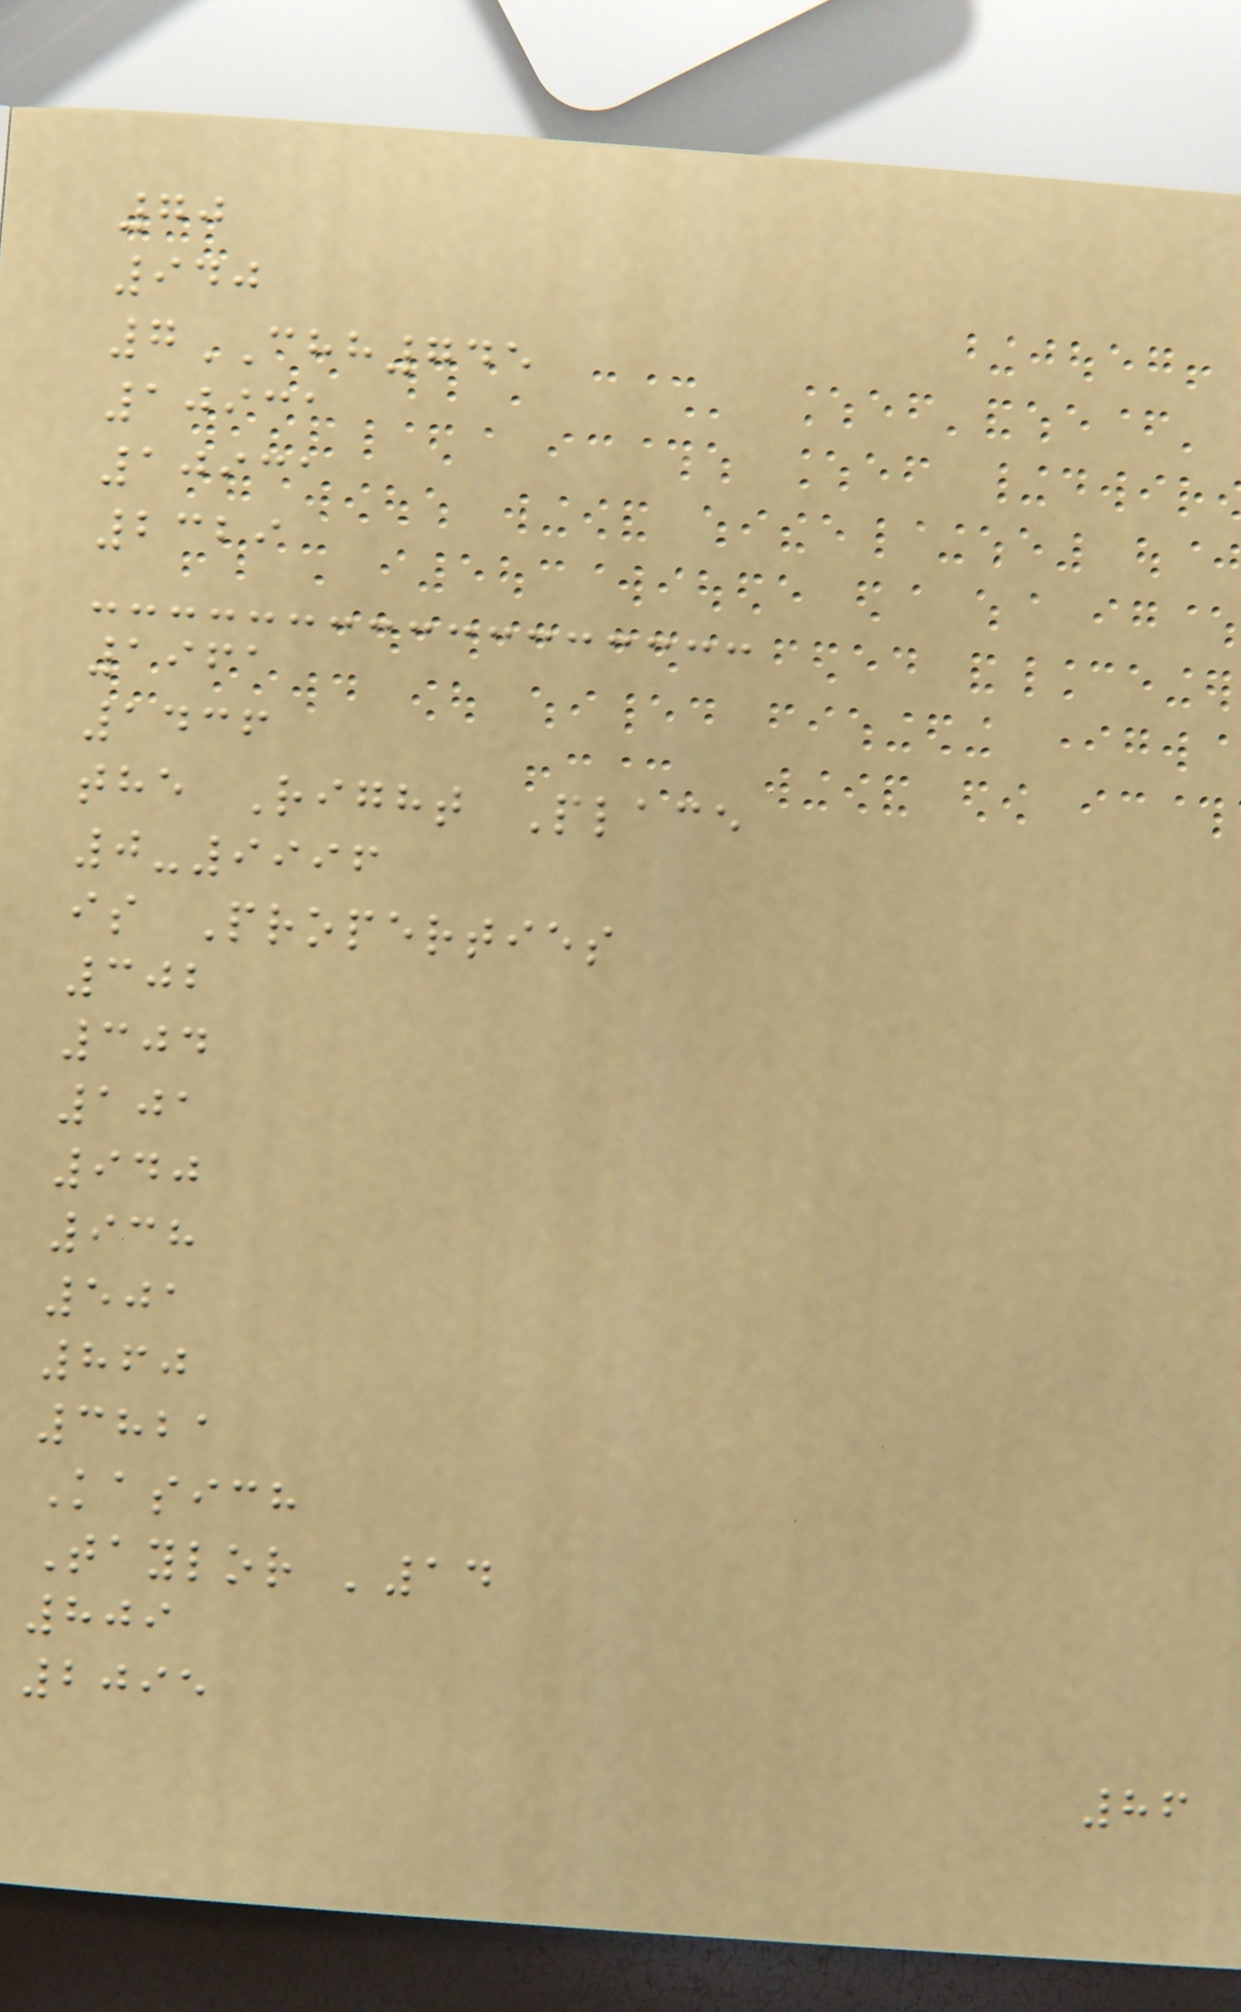70
940
7CHH745
10931
10931
2329
1961
1436
the Right Place
0-9996
is Properties
302
304
101
940
938
501
860
3821
Kasich
Taylor '14
809
2095
86
